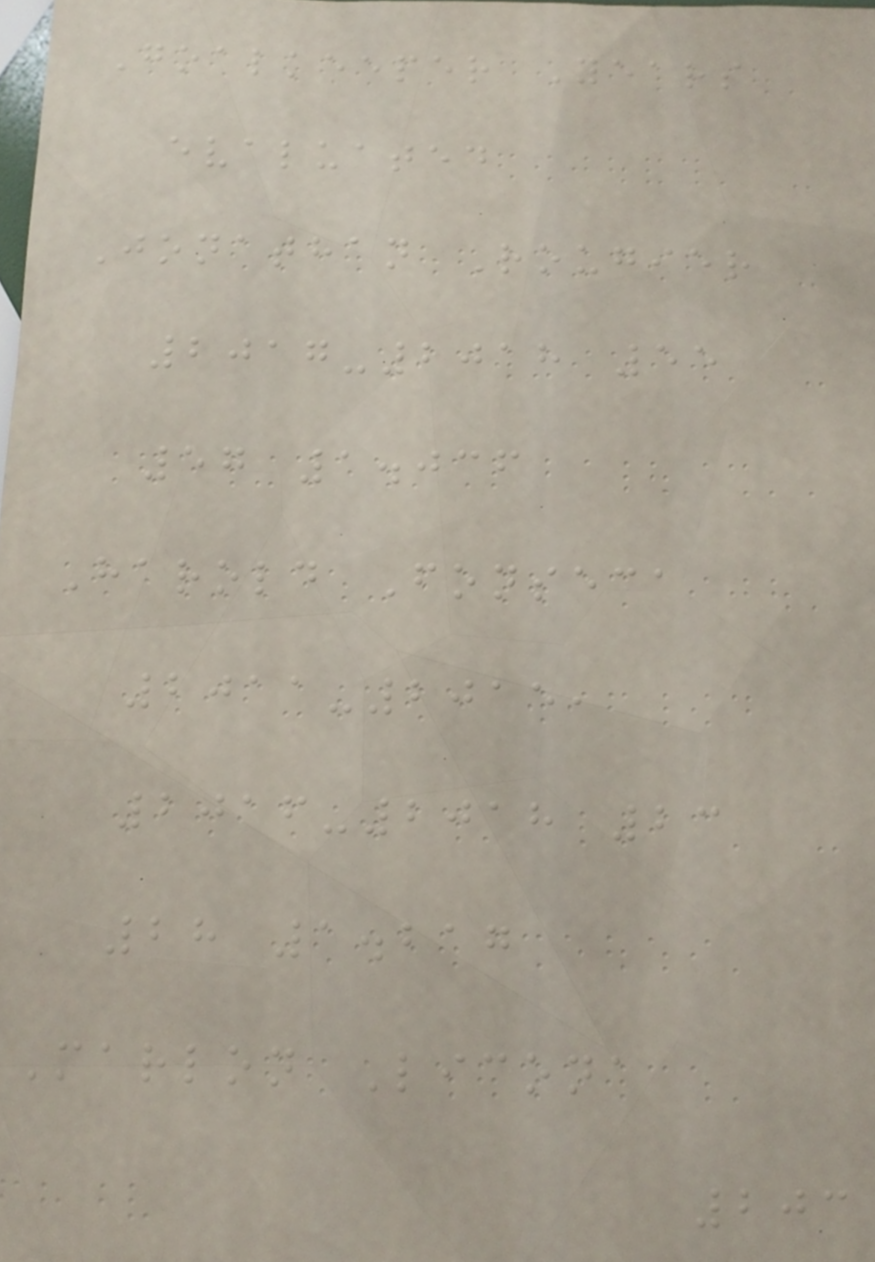Goalkeeper Years
evaluated
Jonathan Rougier
2017-2018 55
57 1.036
Harold Fonseca
2011-2015,
2016-2018 23
28 1.217
Marlon Licona
203
